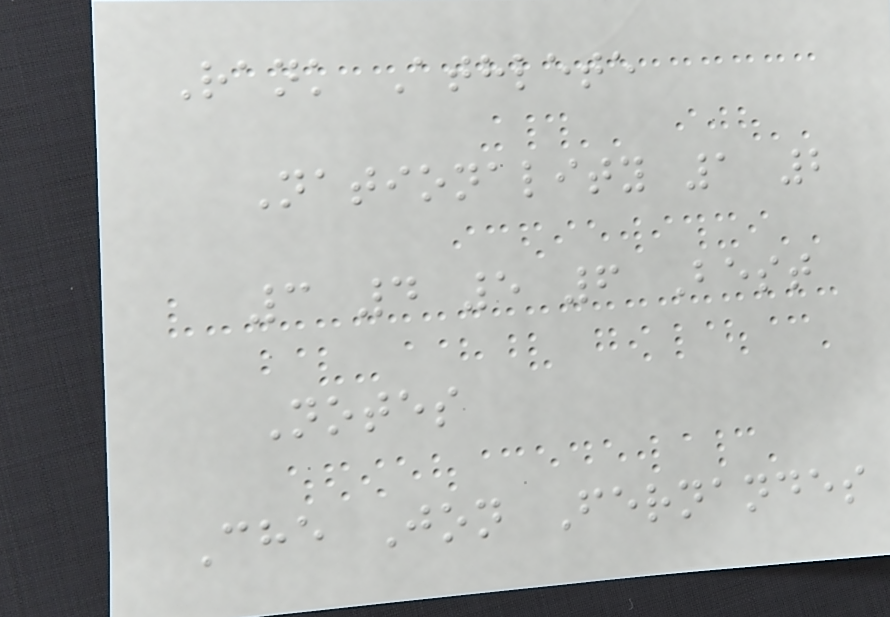Rank Athlete
Nationality 1 2
3 4 5 6 Best
Notes
Che Jon Fernandes
